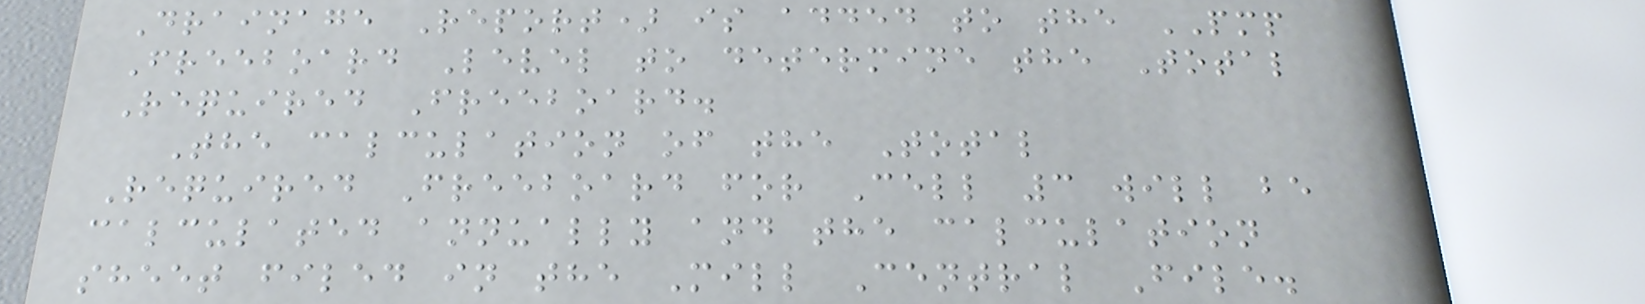Drainage Report) is added to the PMP
Freeboard Level to determine the Total
Required Freeboard.
The calculation of the Total
Required Freeboard for Cell 3 will be
calculated annually and the calculation
sheet filed in the Mill Central File.
